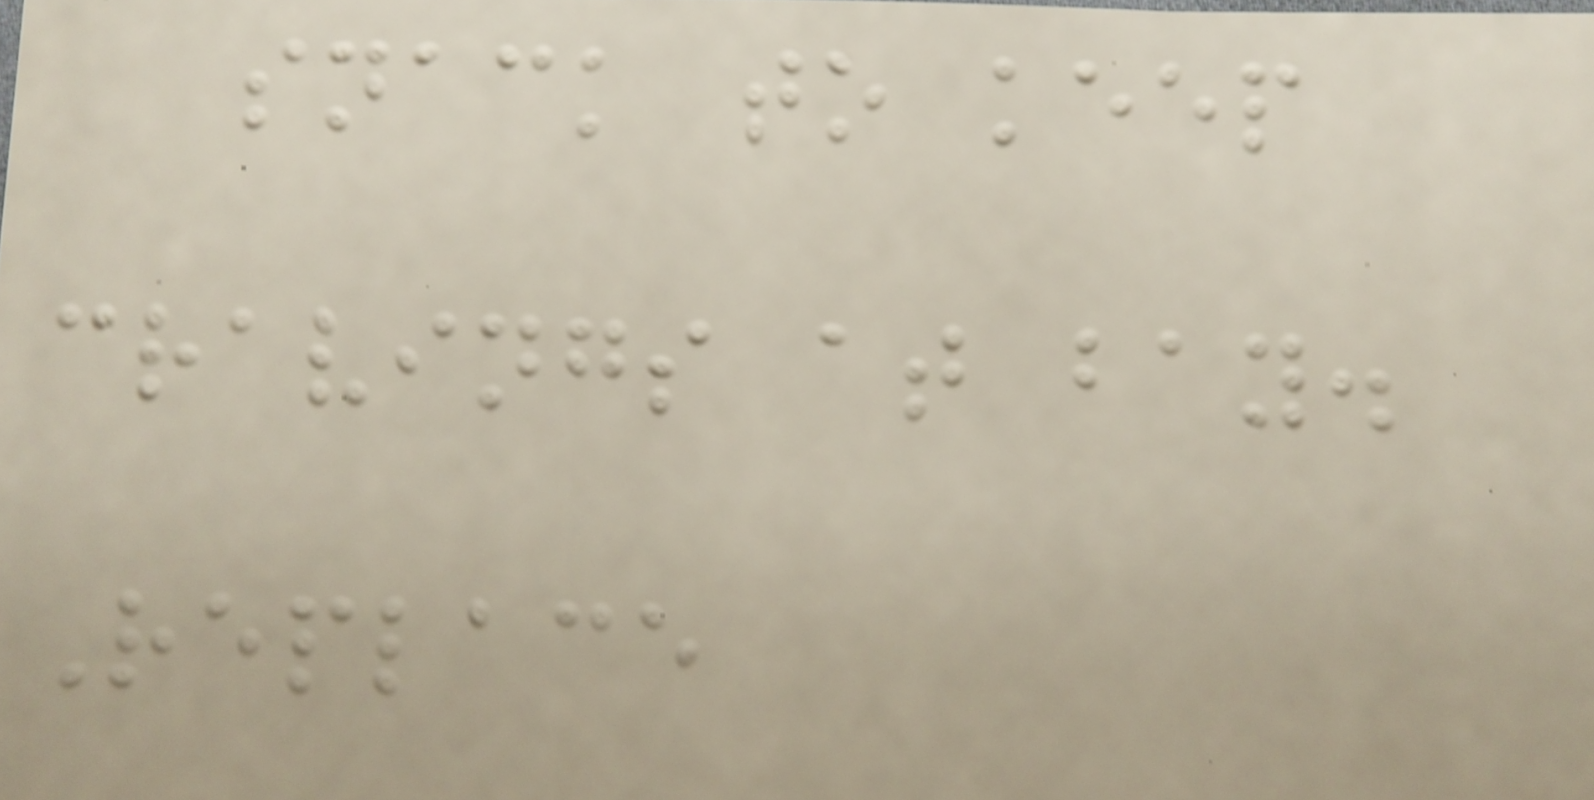snack to keep
cravings at bay.
Replace
